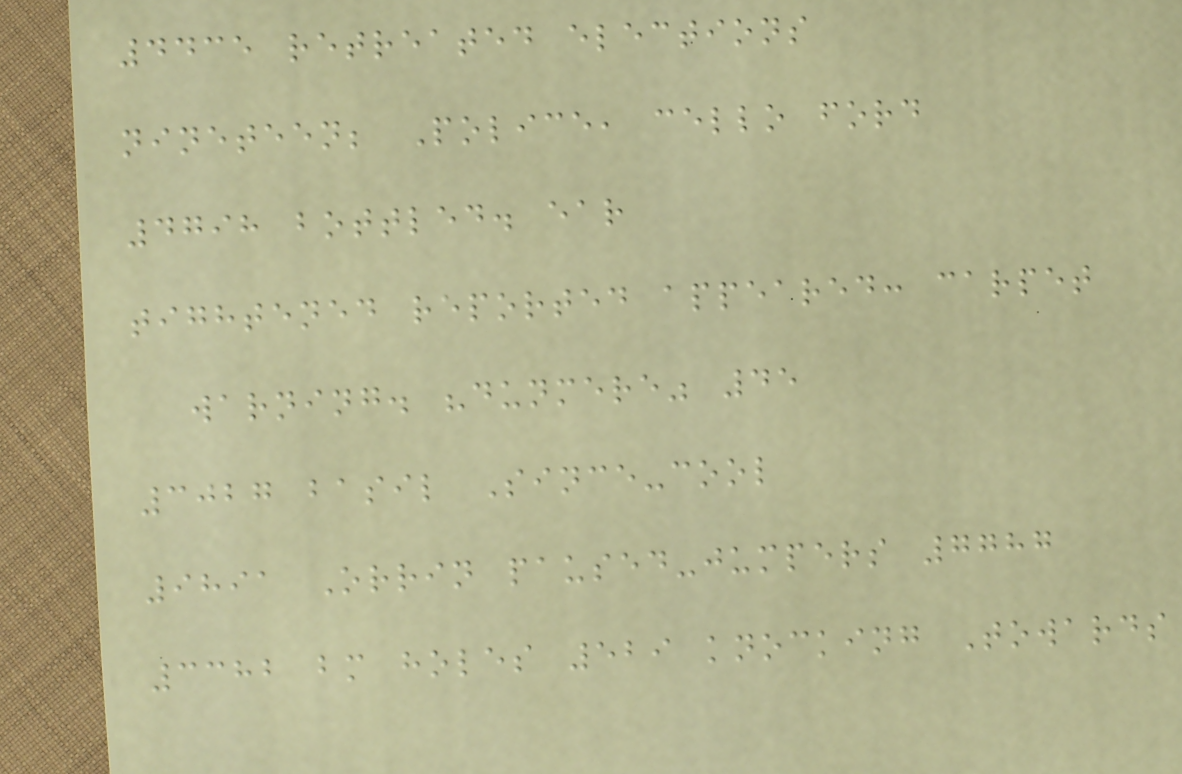4435 retreated elections
nineteen; Police, cello ford
4798 bottled. ear
tightened reported appeared: carpet
warning. "dunmere" 45
3027 basil Since-cool
9891 Orrin paused-jumpers 7787
3382 bm holes 529 knocking Towards
